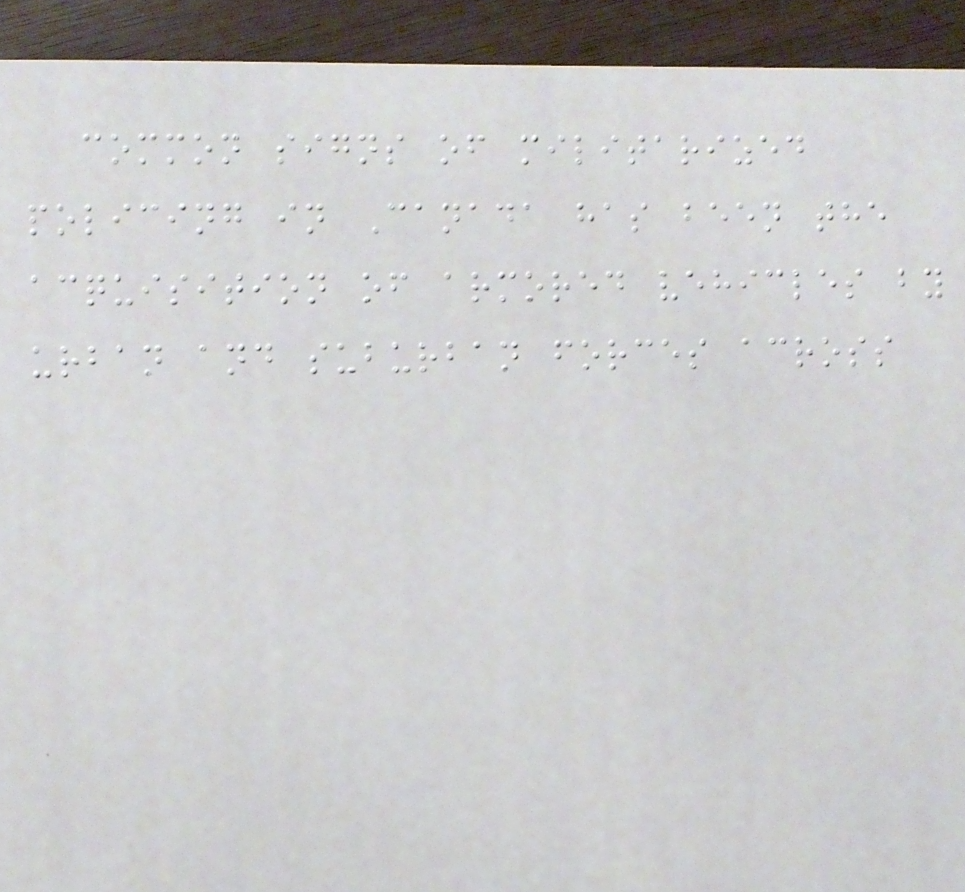common signs of militarized
policing in Canada has been the
acquisition of armored vehicles by
urban and suburban forces across
